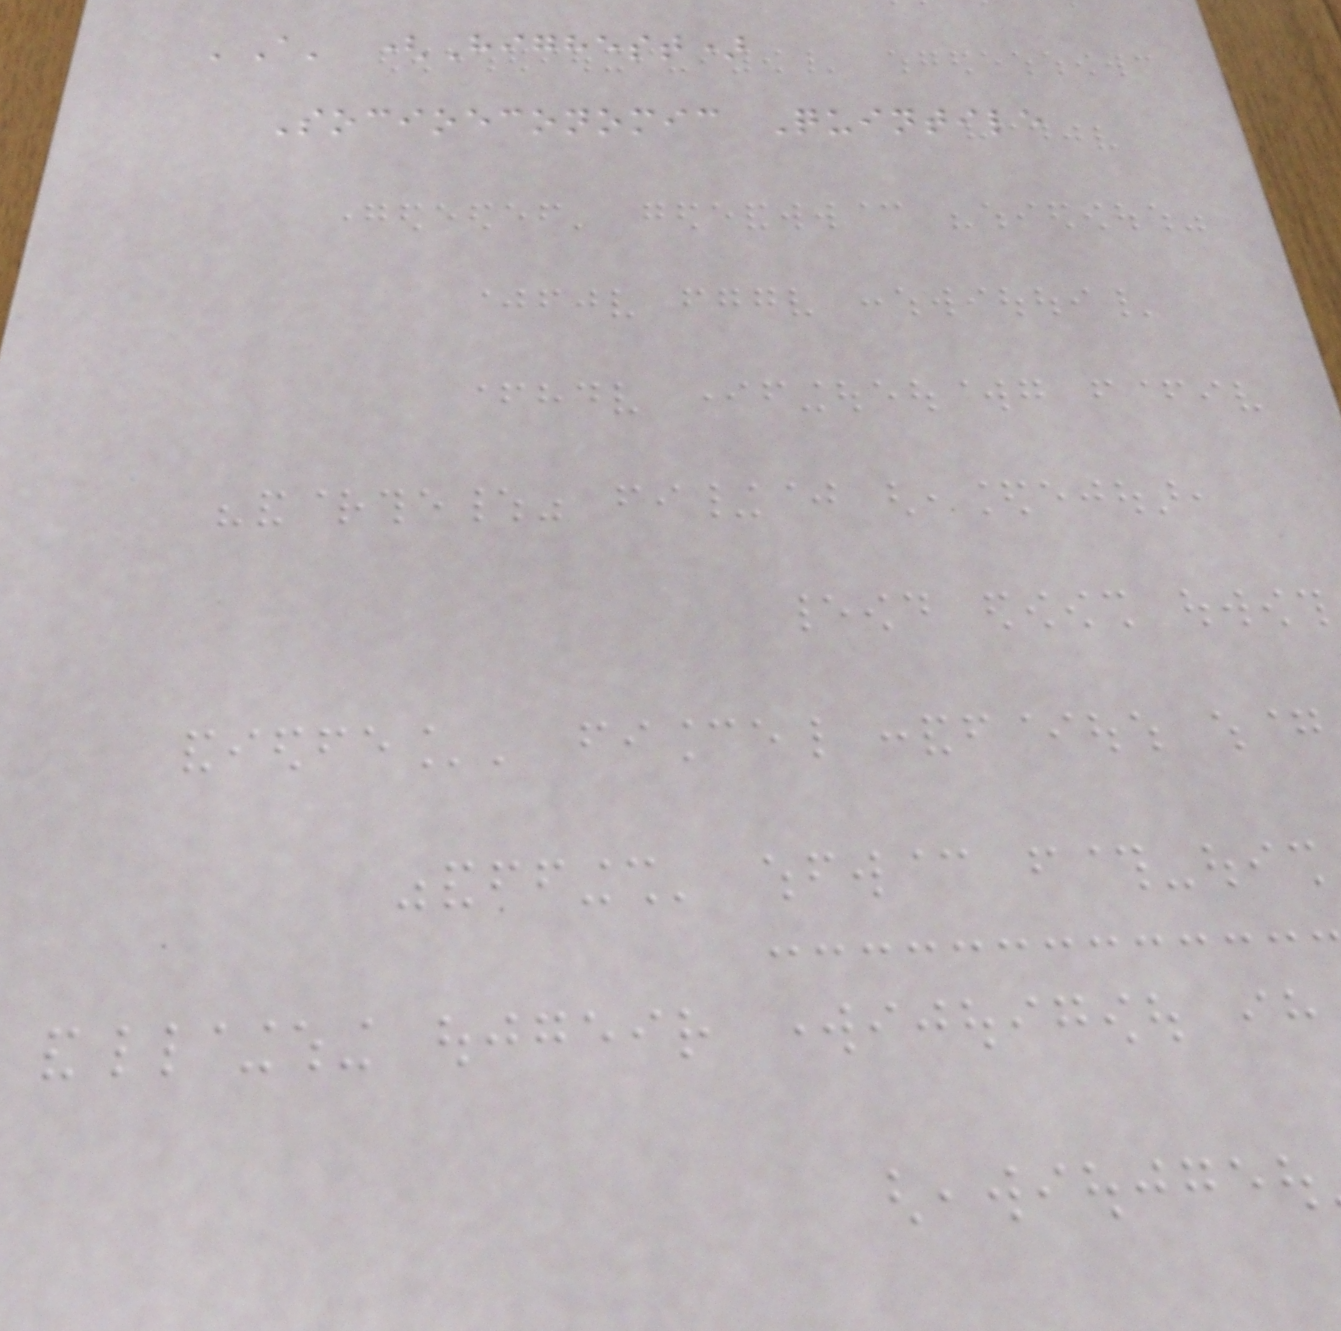'A' (Highest)
Socioeconomic Quintile
